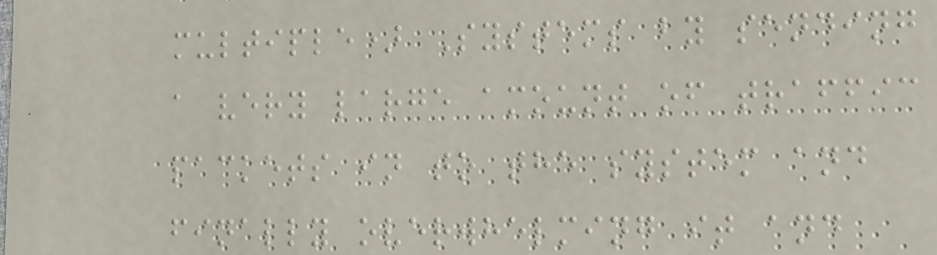multiple) Systems by sending
a very large amount of traffic
packets in to the system and
finally overwhelming it and
